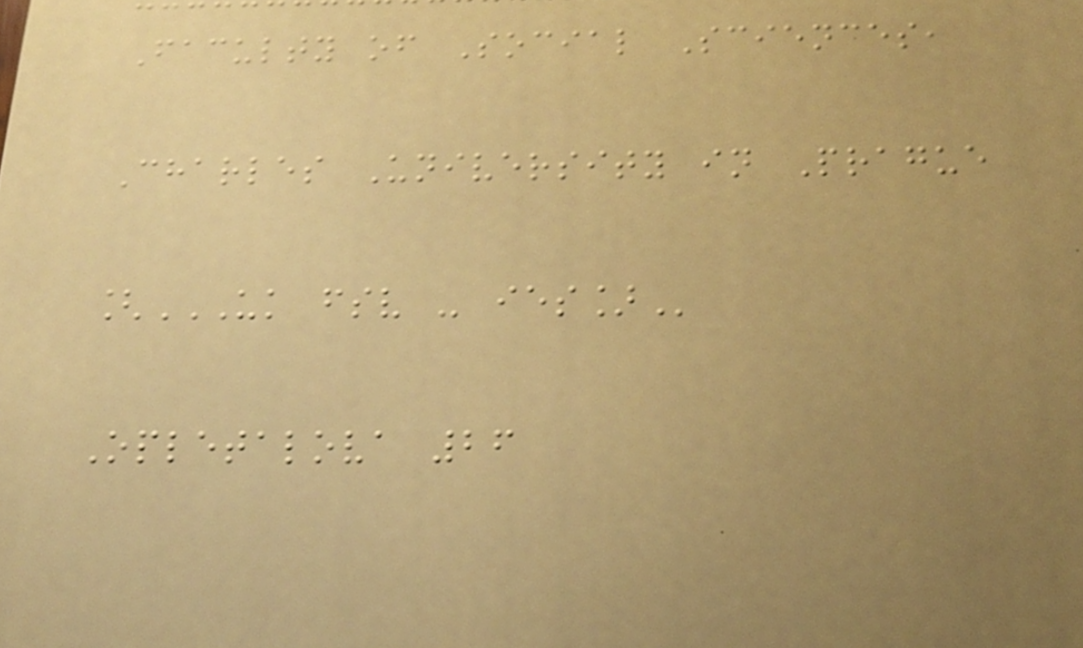Faculty of Social Sciences,
Charles University in Prague
[UK FSV - IES]
Opletalova 26
